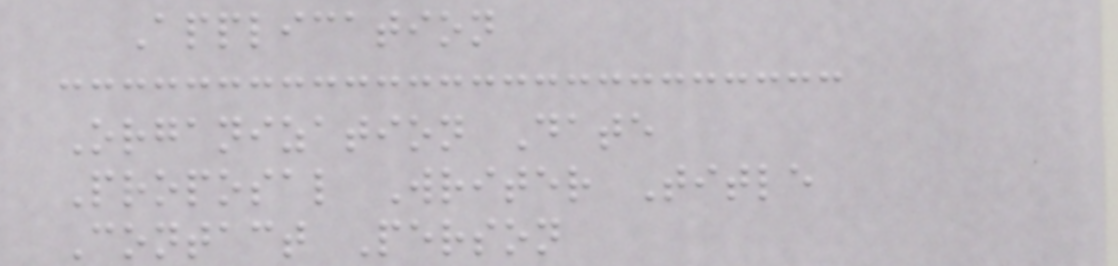Application
Organization Date
Proposal Writer Title
Contact Person
